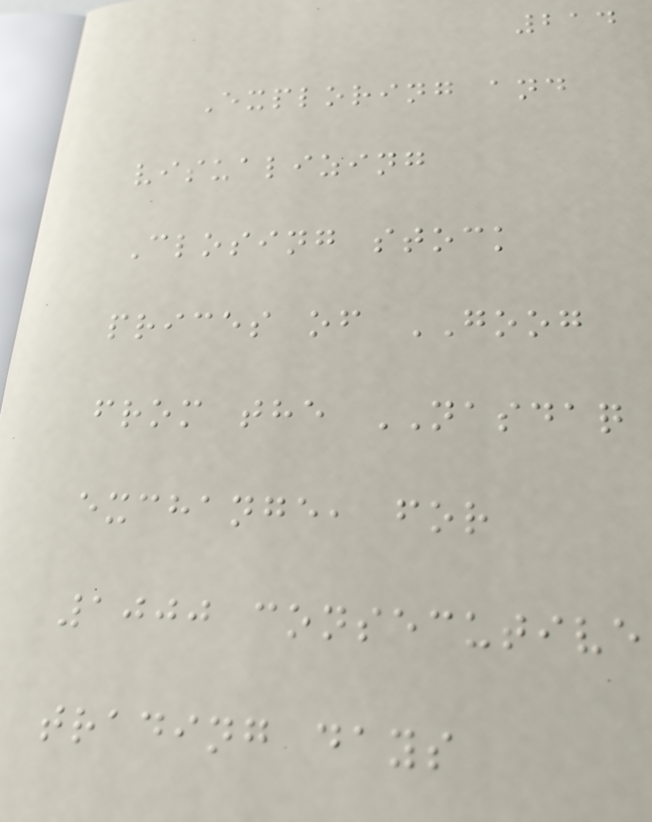214
Exploring and
visualizing
Closing stock
prices of GOOG
from the NASDAQ
exchange, for
1000 consecutive
trading days
